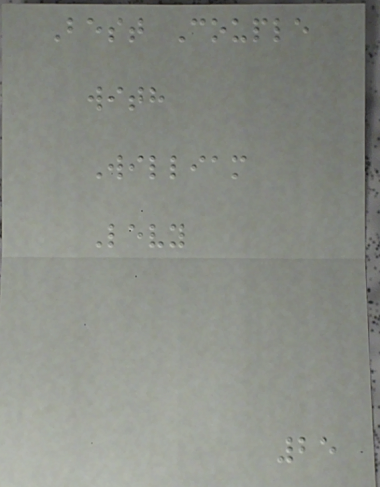Best Couple
with
William
Levy
25
